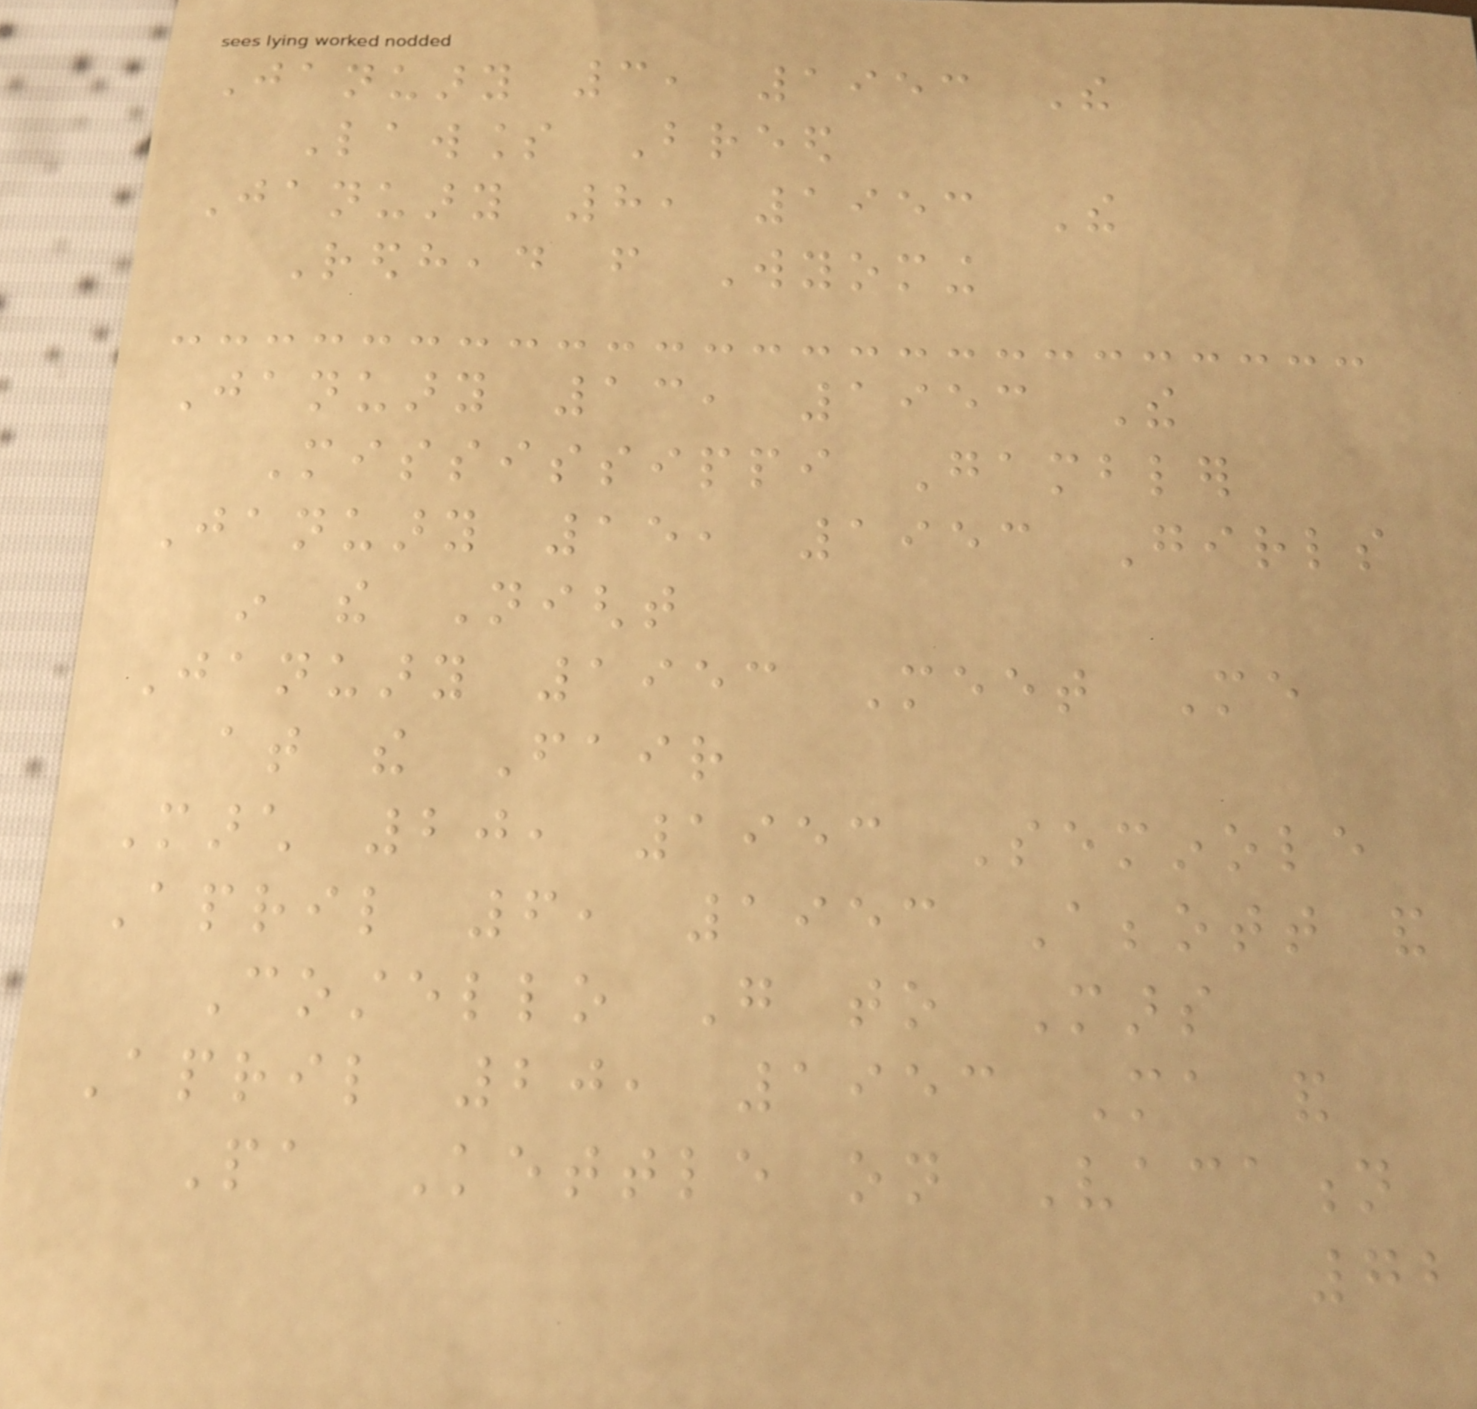January 3, 1953 The
Lawless Breed
January 8, 1953 The
Redhead from Wyoming
January 13, 1953 The
Mississippi Gambler
January 15, 1953 Girls
in the Night
January 1953 Meet Me
at the Fair
March 20, 1953 Seminole
April 6, 1953 Abbott and
Costello Go to Mars
April 20, 1953 Ma and
Pa Kettle on Vacation
72
